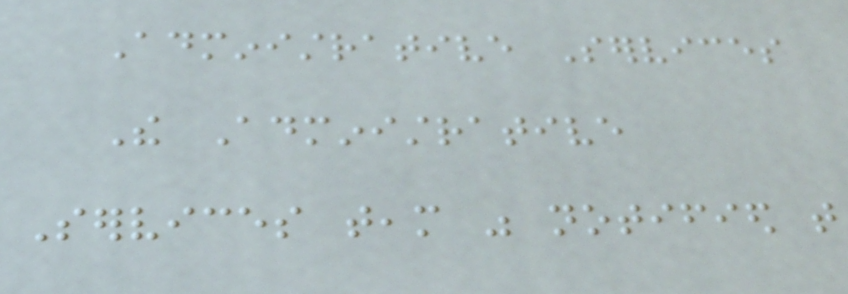Administrative Services
The Administrative
Services team was notified that
